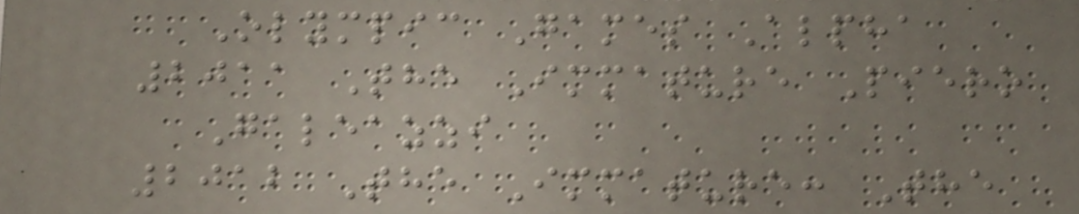Olympic Games Alpha
2011 The Immature Piero
Galeazzi
2012 The Immature: The
